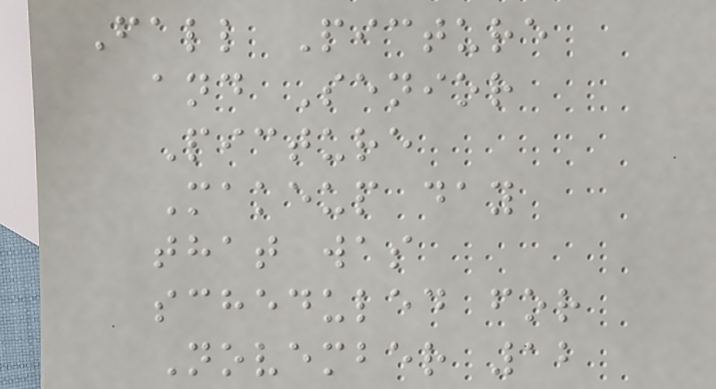Fall Picture
and Senior
Picture
Makeup day
that was
scheduled for
November 12
